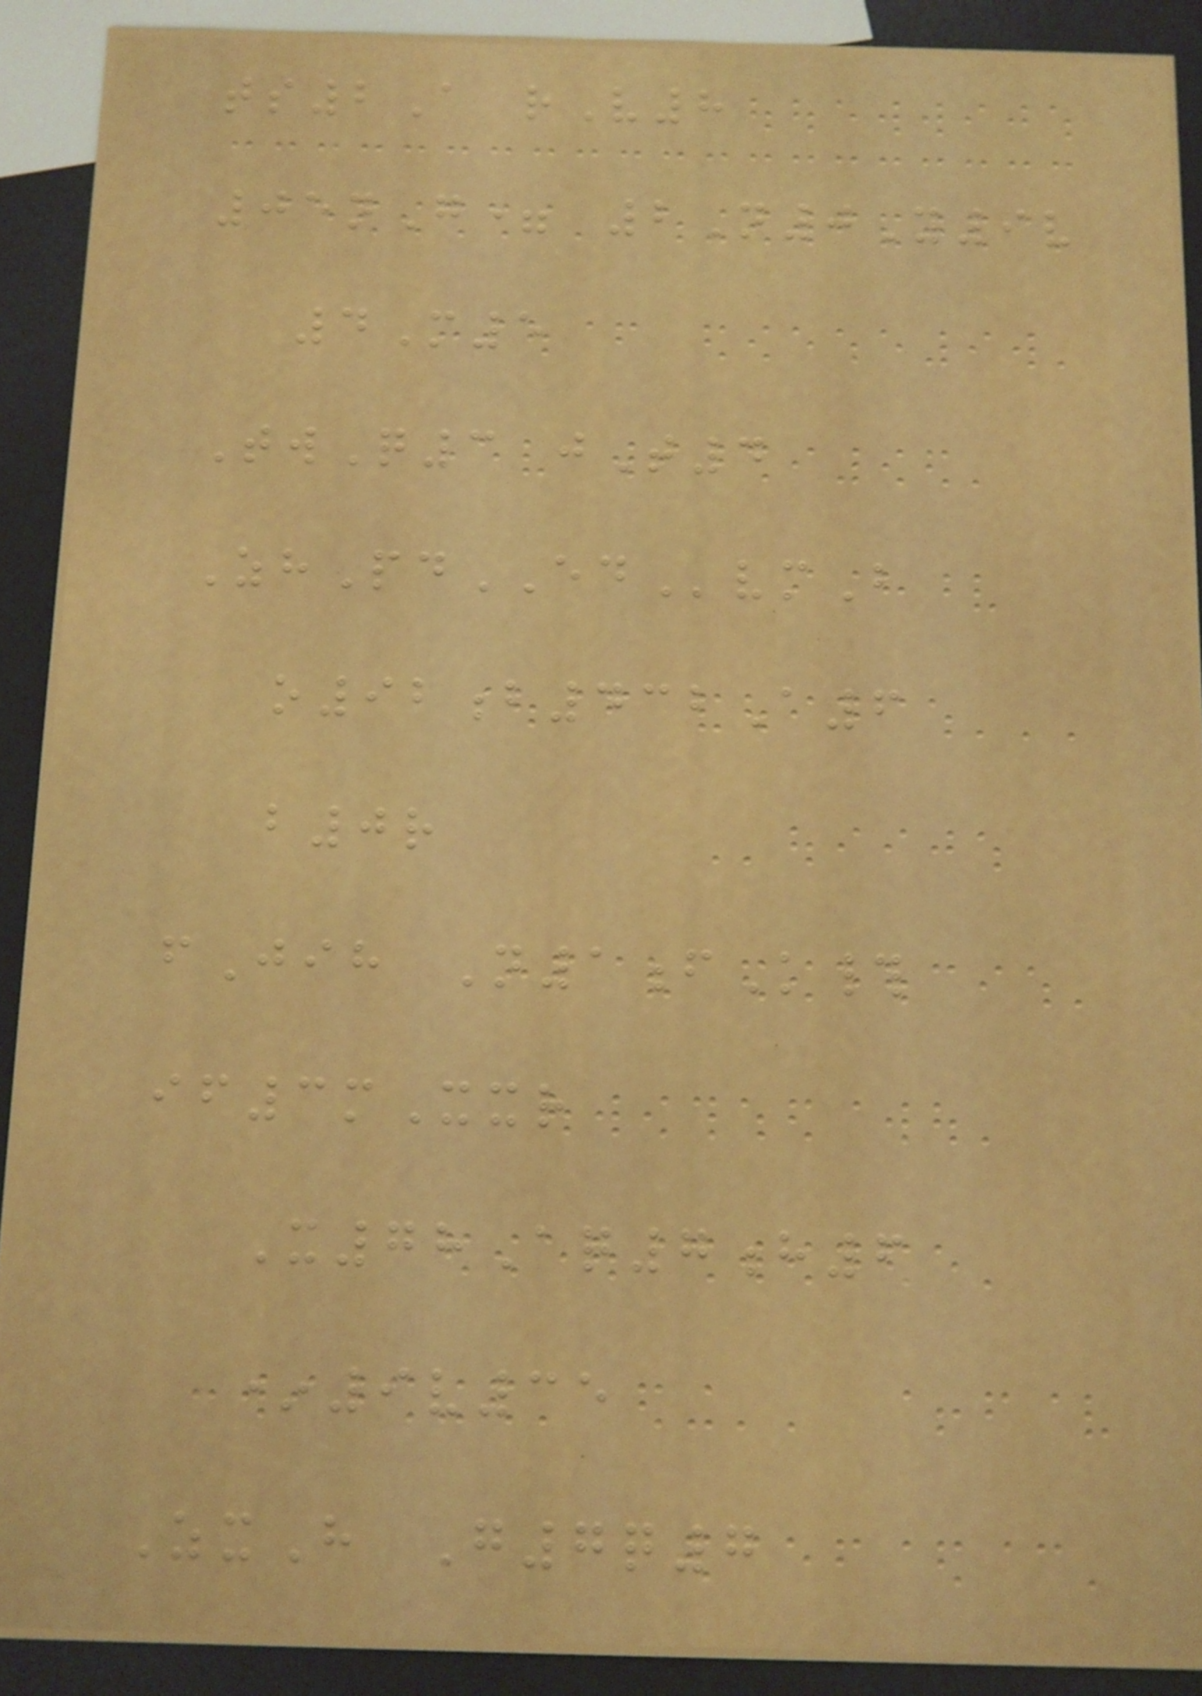ts2A rV8
05nG= 2N0Y9v
4M5
TwQ3 jT4
ZhPdEDvmB
o92b432A6
b0r
fJih N1fK#
if3mXxr
X78Aq7h6
*9v35
ZxH G7q7
